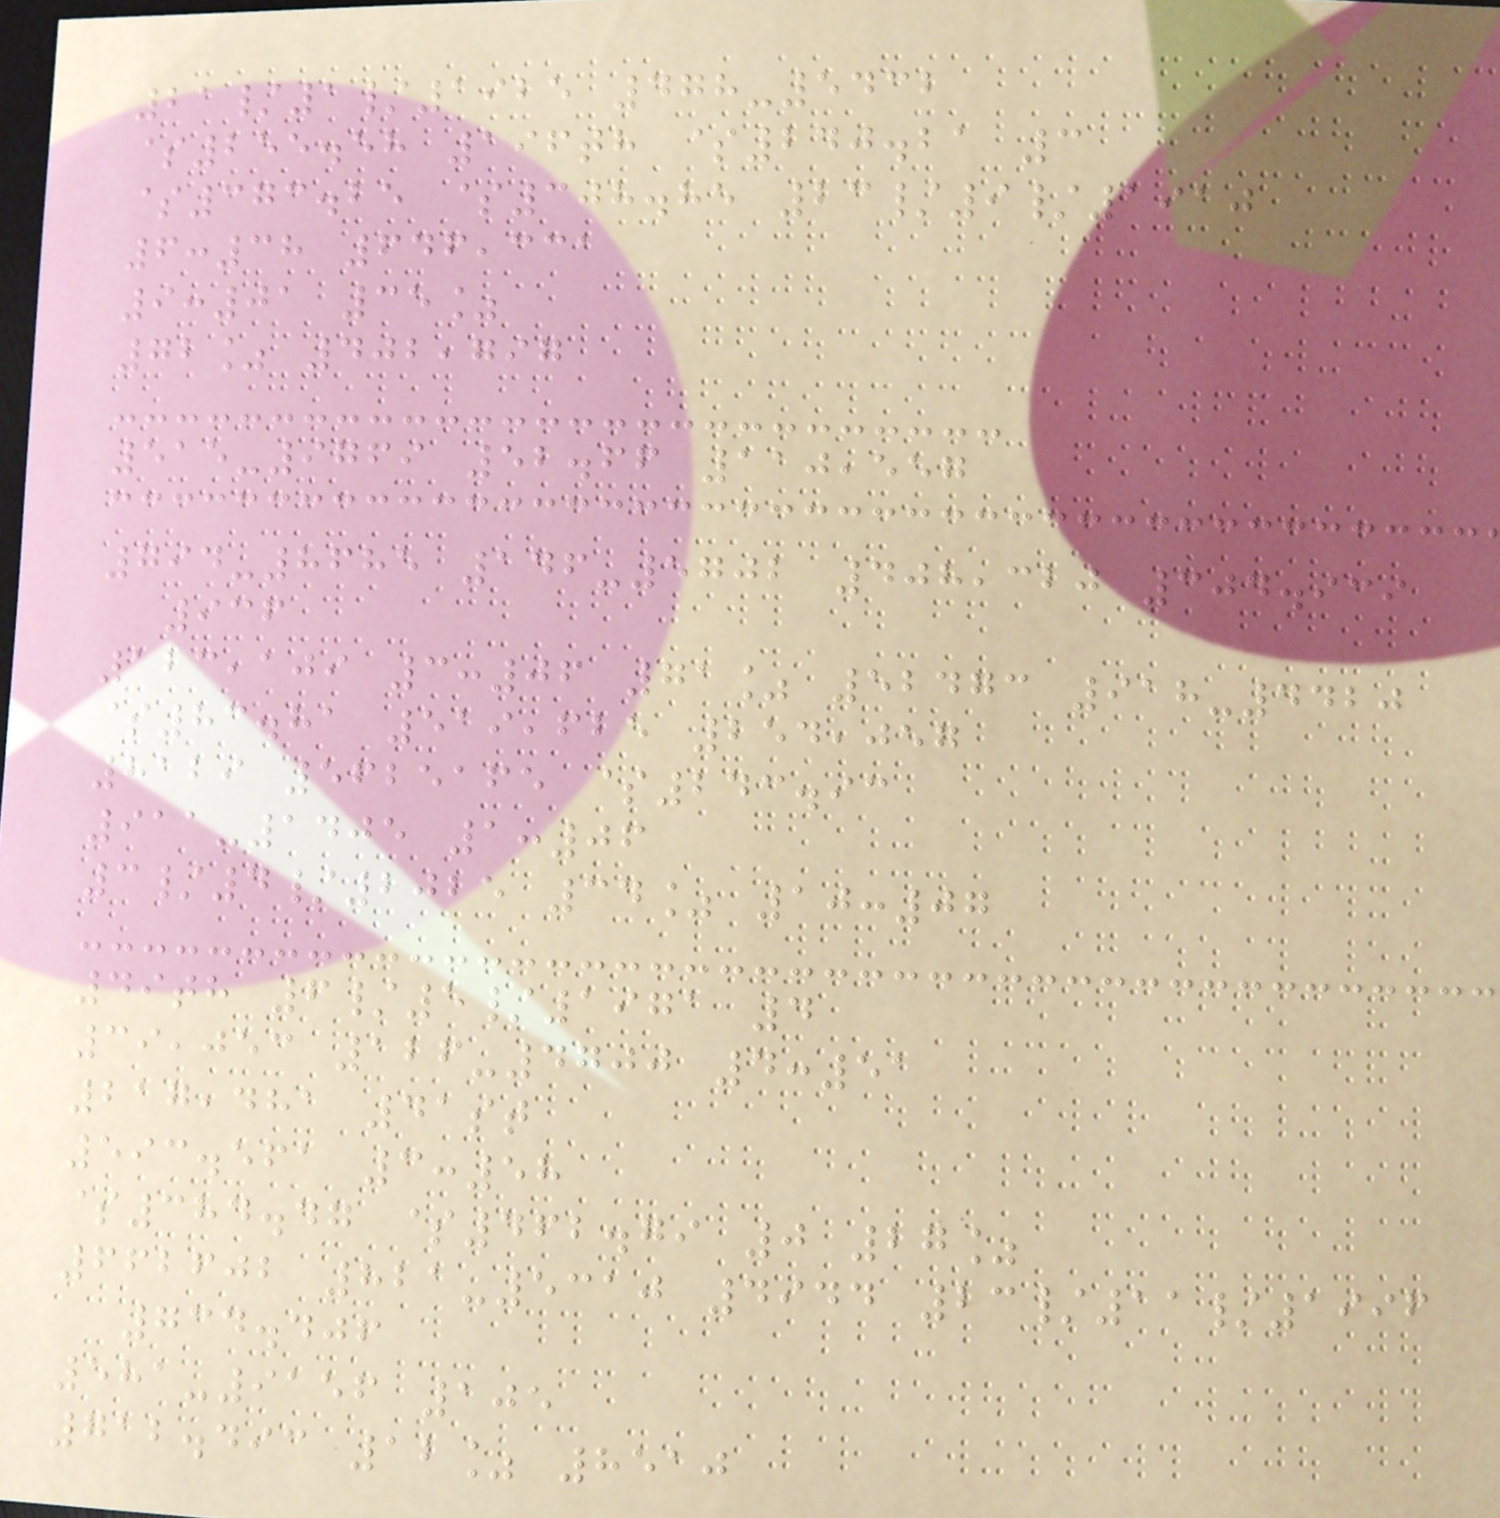21/1/1925 478-5432
$255.58 196th $240.21 3
$373.25 $308.85 23/9/1910
6:38 646,331
9:01 35%
72% 402,797
515-9769 52.66 110,557
794-8685 146-5702 408,320 304.939
936
123,109 3:06 71% 52473 918-4420
$83.81 519,625 254,057
8129 5625165 $243.93
911-1405 1:06
3/4/2025 34% 10:07
49th 6/5/1971 4
39,053 126-4700 4:51
217,481 41st
593.561 3:58
$384.47 $462.79 0 27%
662602 821-5310 4944 23/11/1996
734.406
581-9156 105
712.493 12% 8510
